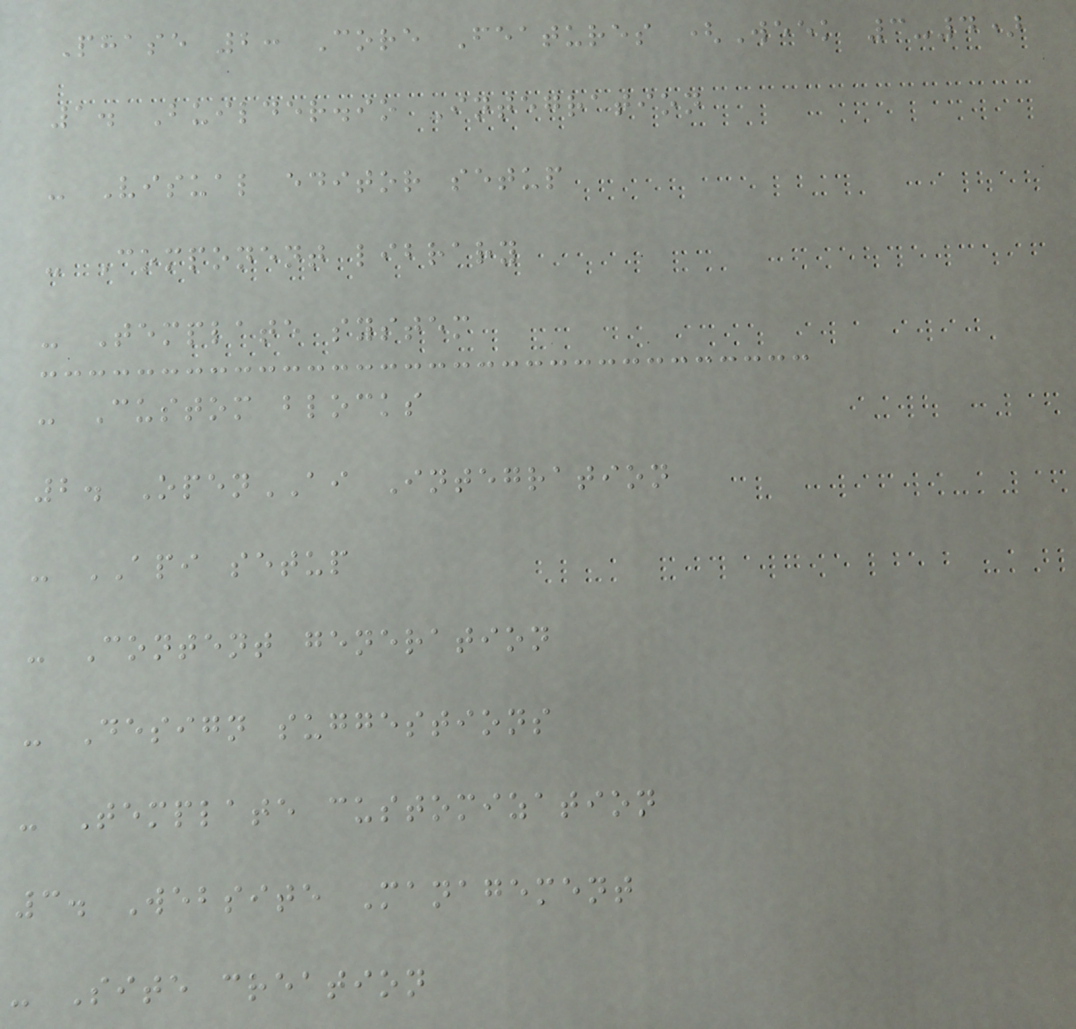Phase 2: Core Features (Week 3-4)
1. Builder.io Integration
- Visual editor setup
- Component library
- Template system
- Custom blocks
2. OpenAI Integration
- API setup
- Content generation
- Design suggestions
- Template customization
3. Website Management
- Site creation
